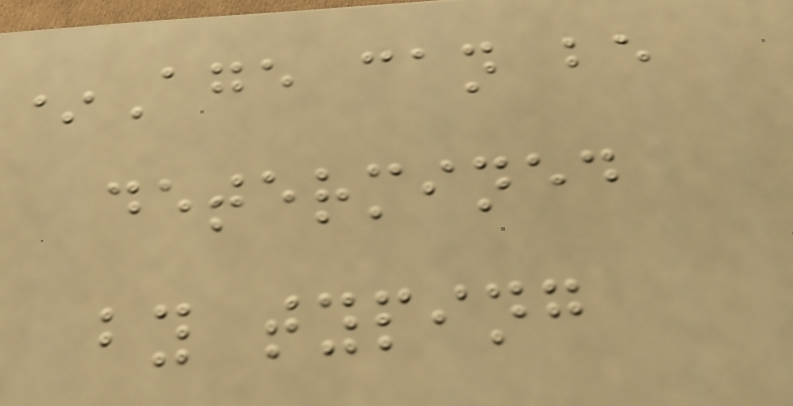*Age can be
determined
by typing
